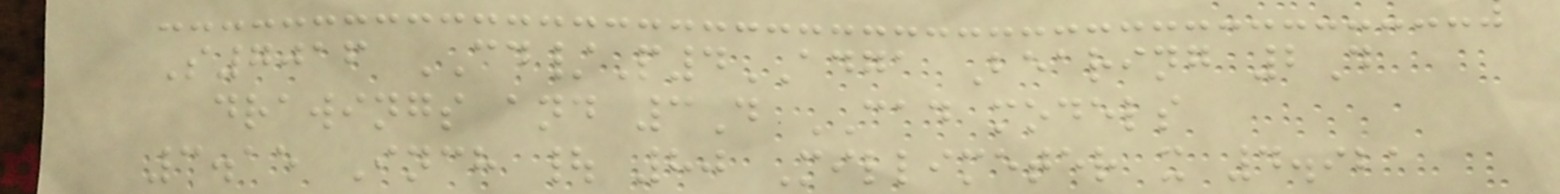S7016 CD/P4ADGA Bearing 2D
drawings and 3D CAD models
3.15 Inch | 80 Millimeter x 4.921
